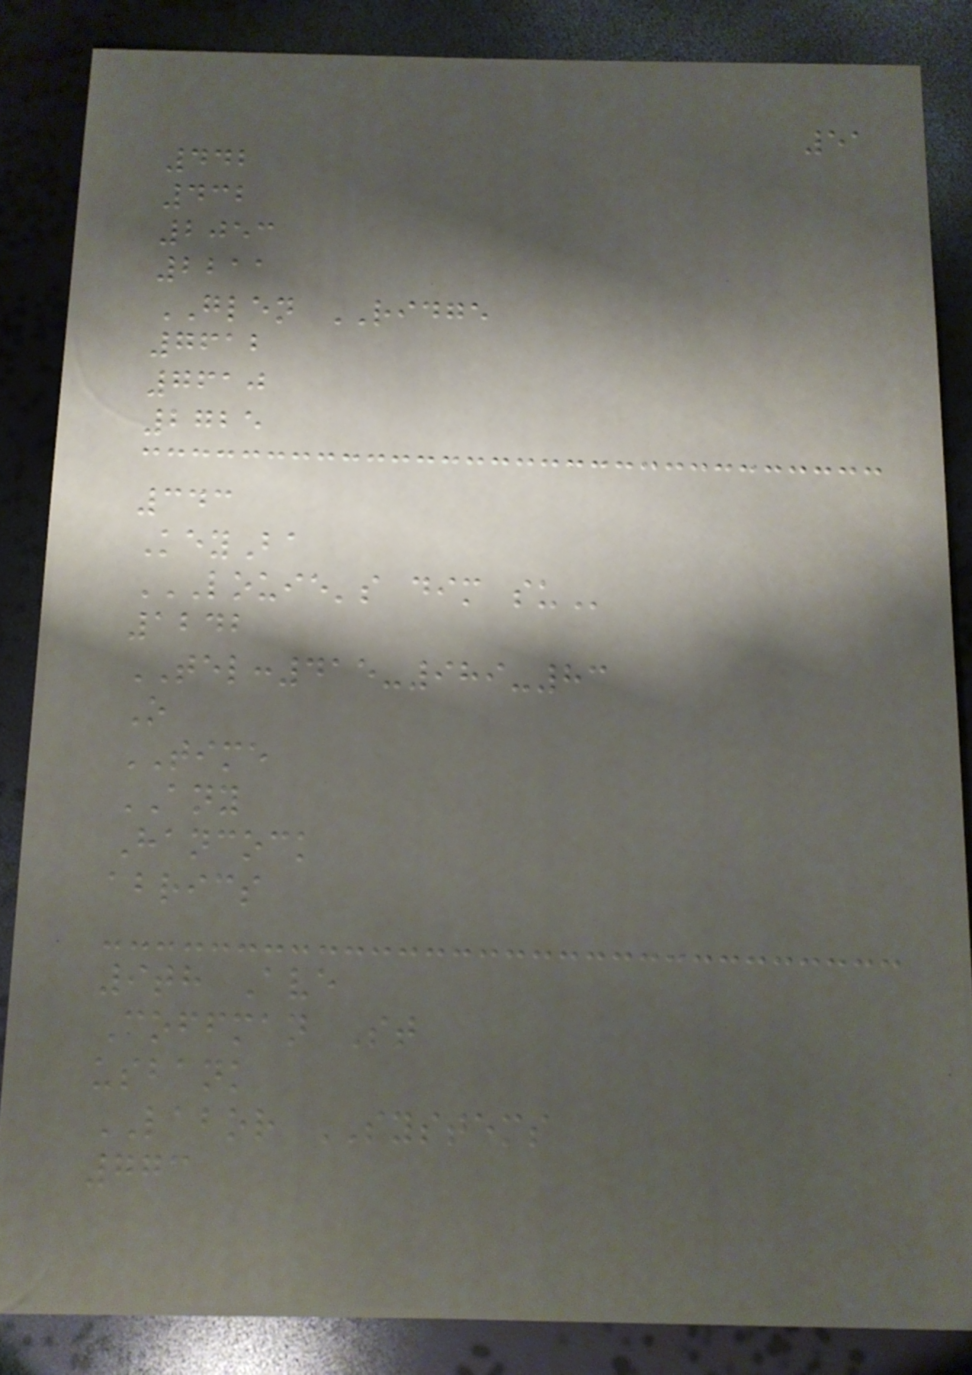51
442
432
2053
2211
GLEN RIDGE
7612
7610
2725
343
KeyBa
LOUIE'S DIM SU
1242
TEL:415-989-83
O
TIME
ANY
Hancock
abrics
9th Ave
Coffman St
usbank
LABOR SYSTEMS
773
